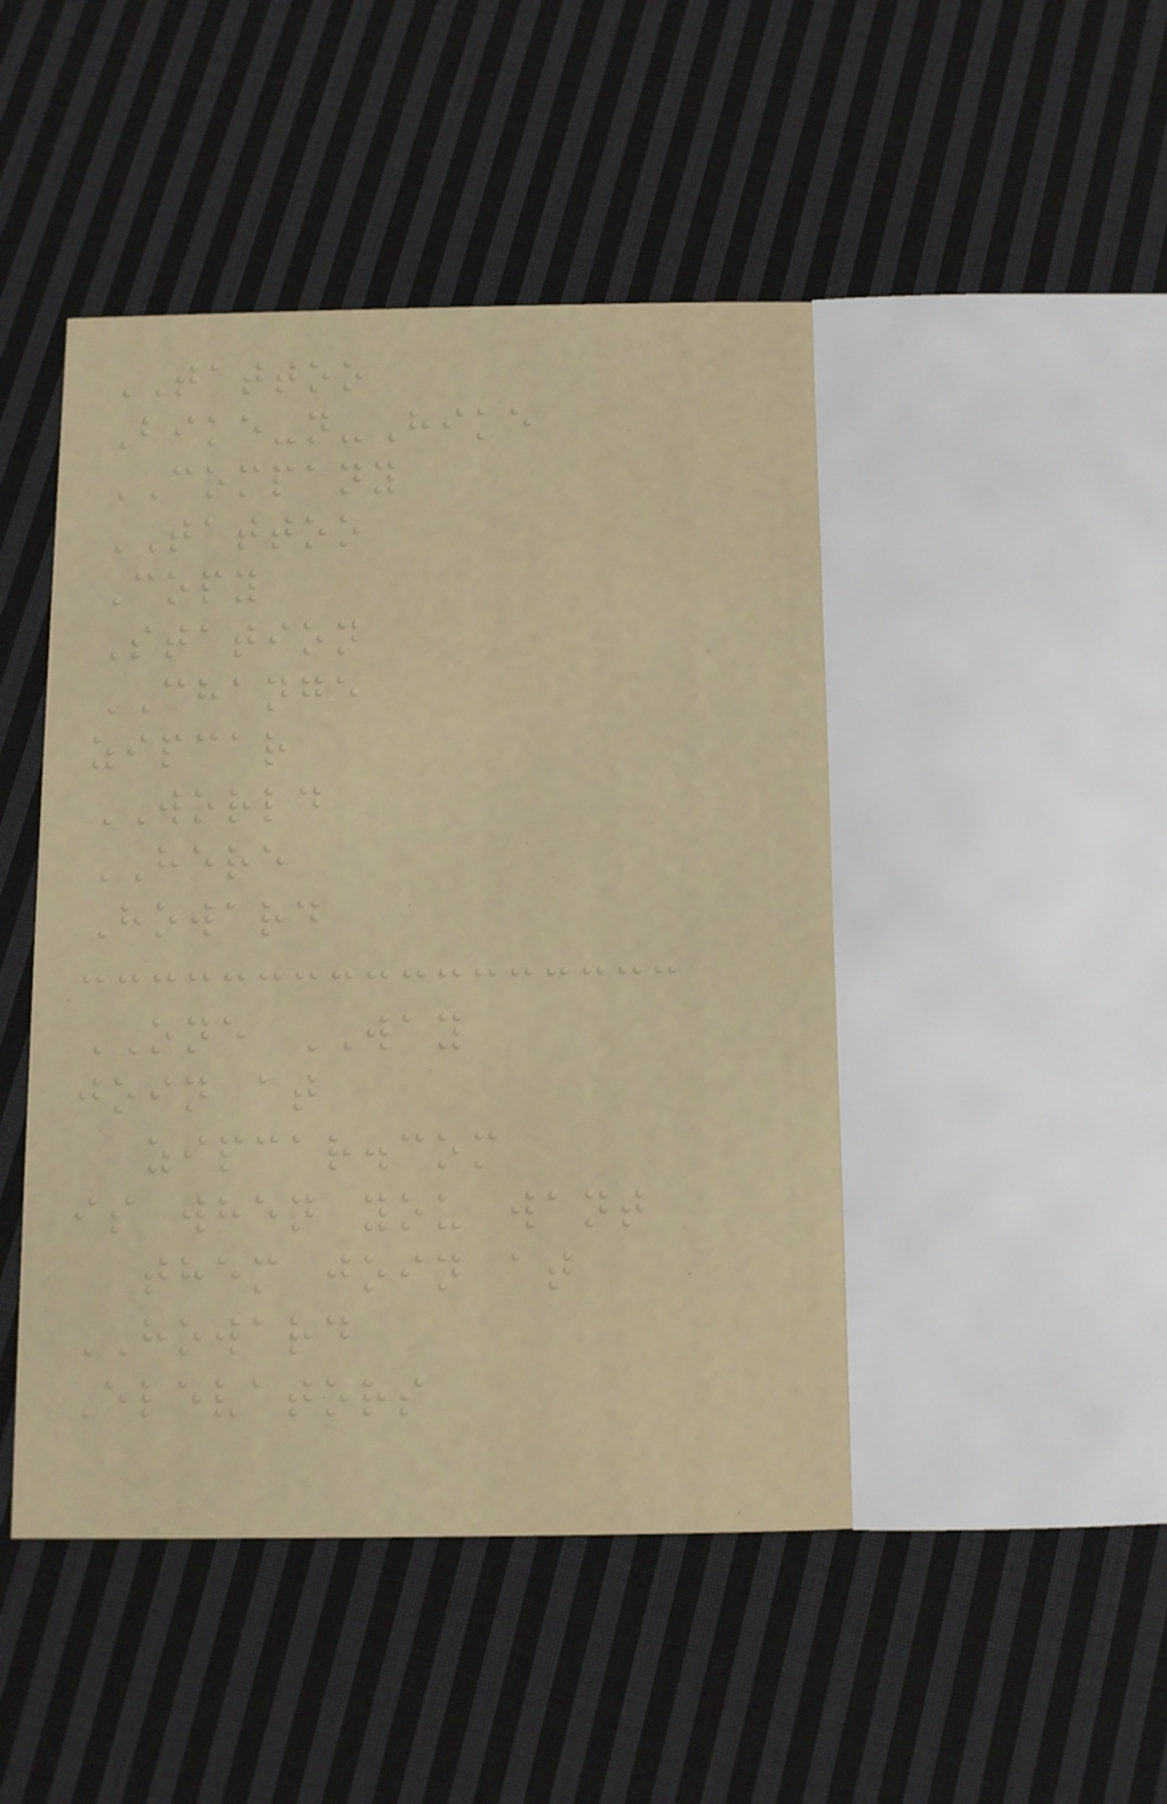TATTOO
Bike-n-Hike
COMPANY
TATTOO
Copy
Station
CHANGE
zipcar
WORLD
HERE
Howard
ONE WAY
join at
zipcar.com
is when you want
them join at
HOWARD
Elevators
